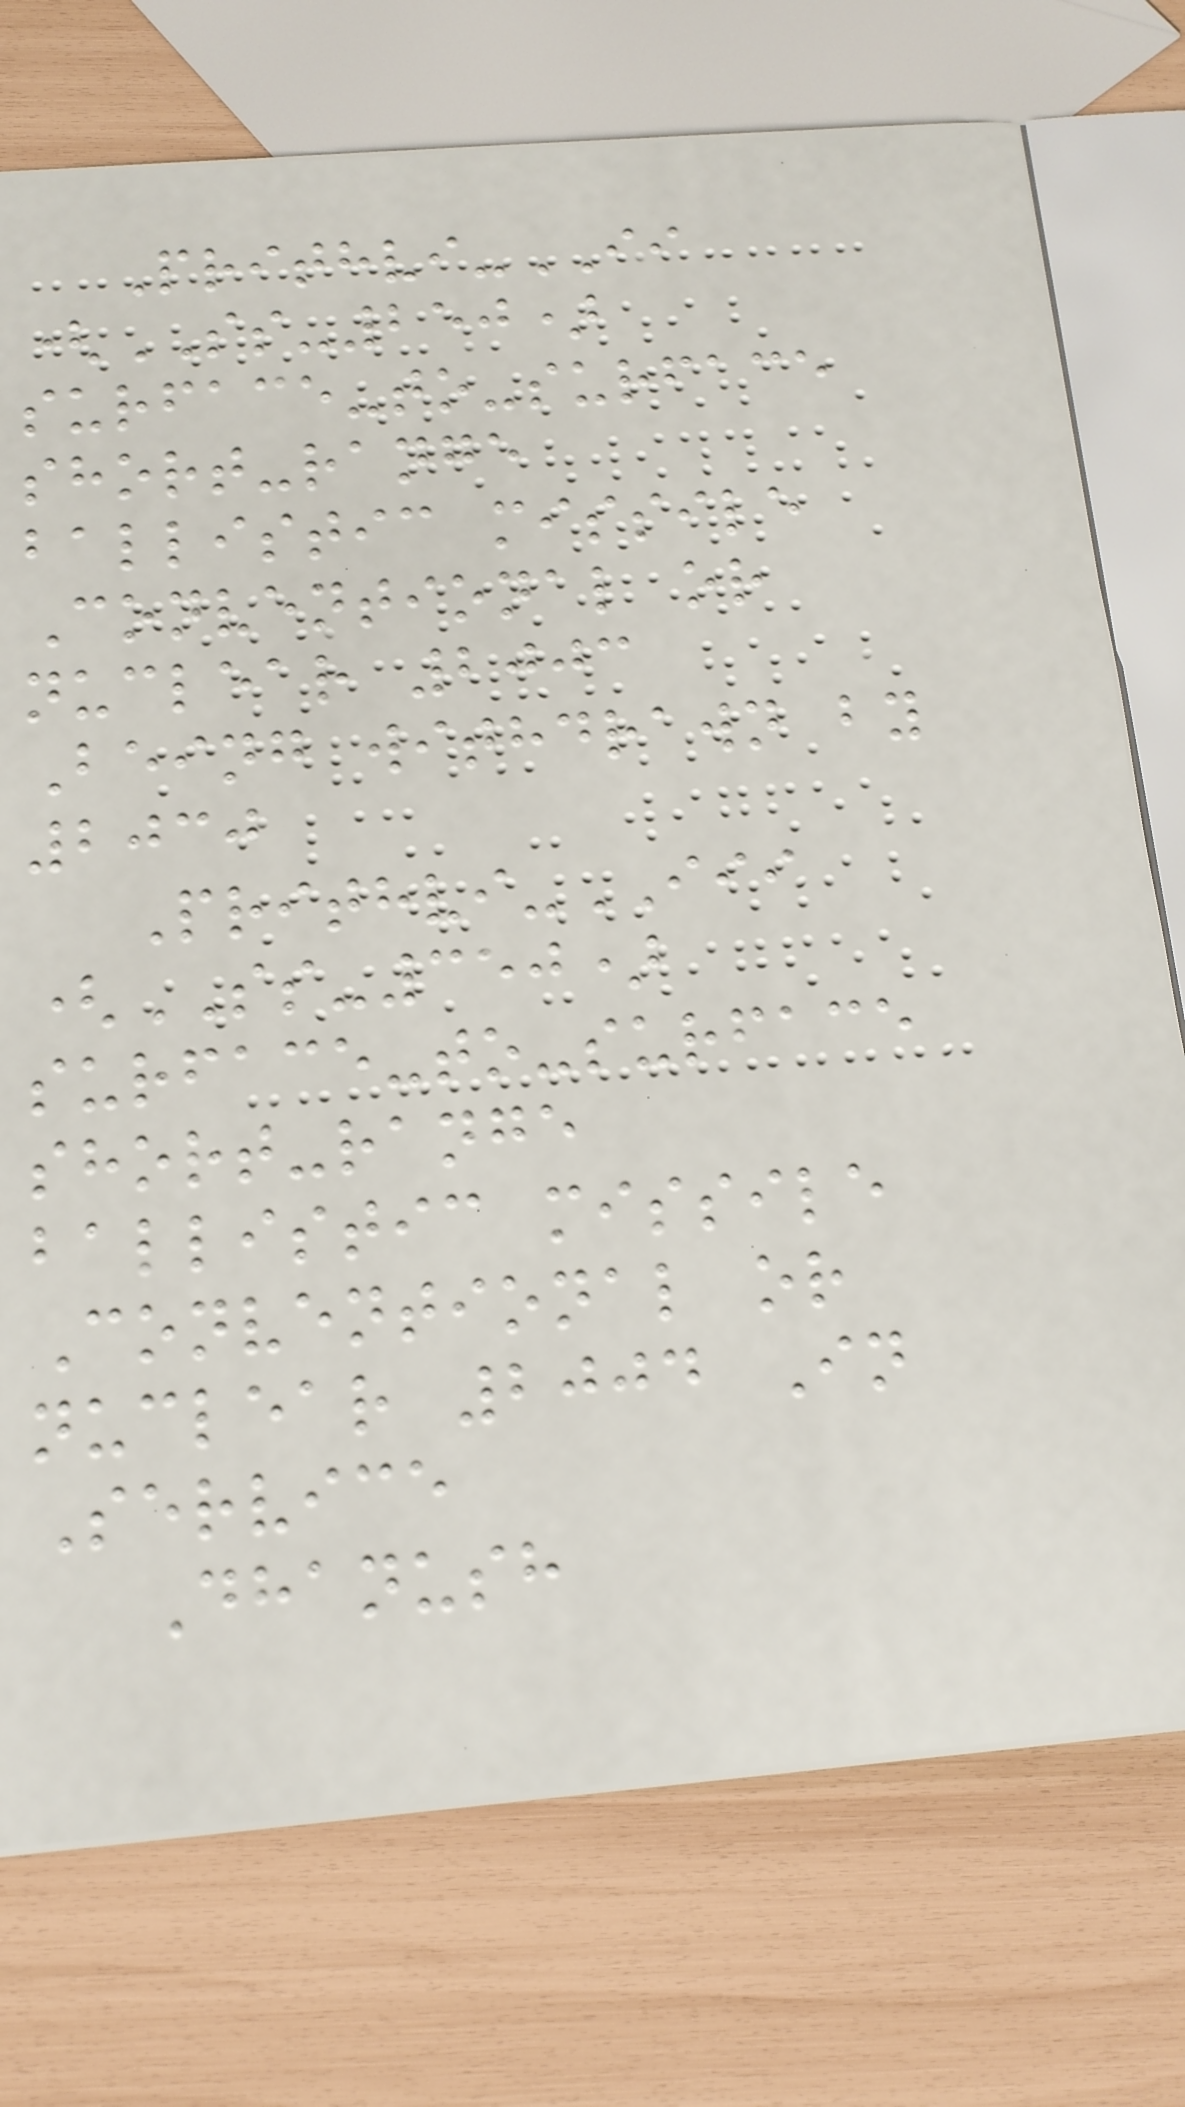Prithvi-II
(SS-250)
surface-to-surface
short-range
ballistic missile
Conventional or
nuclear 2003
Being withdrawn by
2030
Prithvi-III
(SS-350)
surface-to-surface
short-range
ballistic missile
Conventional or
nuclear 2004 In
Service
Dhanush
